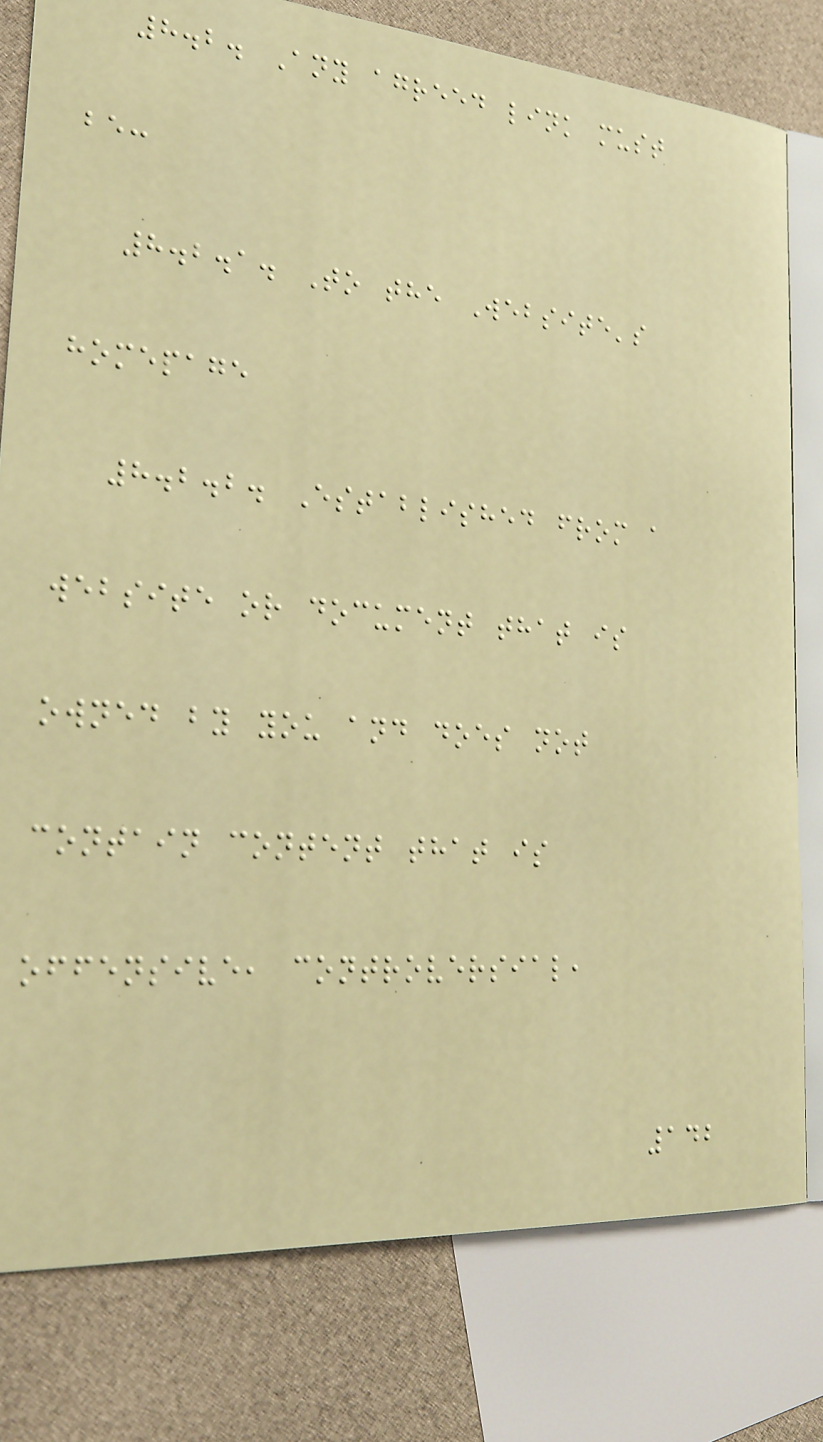8.2. Any agreed link must
be:
8.2.1. To the Website's
homepage
8.2.2. Established from a
website or document that is
owned by you and does not
contain content that is
offensive, controversial,
142
